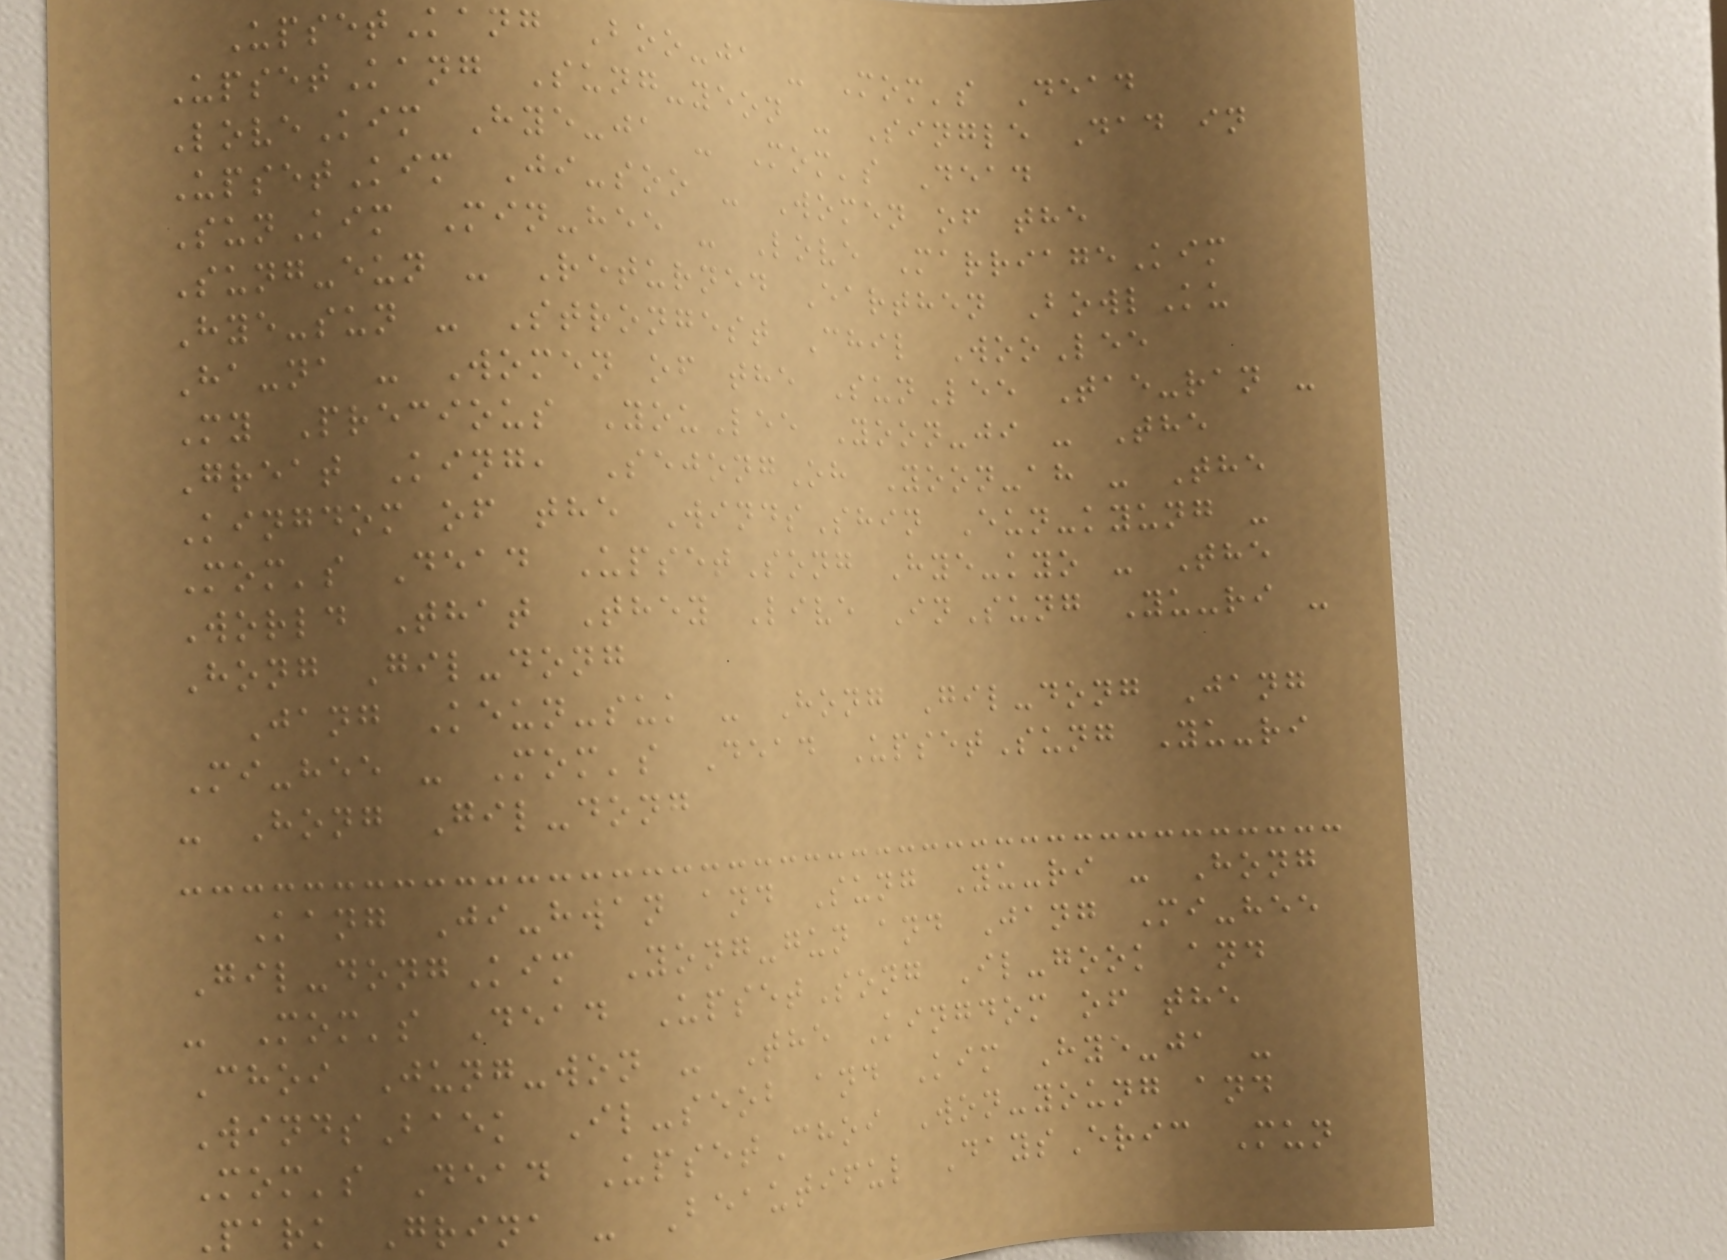UpsetKang Boo-ja - Mom's Dead
UpsetKang Sung-yeon - Single Dad in
LoveKim Hye-ja - Mom's Dead
UpsetKim Ji-soo - Women of the
SunKim Min-hee - Love MarriageKim
Sung-eun - Returned Earthen BowlKu
Hye-sun - Strongest Chil WooLee
Ha-na - Women of the SunLee Tae-ran -
My Precious YouLee Yoon-ji - The
Great King, SejongOh Yoon-ah - The
Kingdom of the WindsShin Eun-kyung -
Mom's Dead UpsetSong Hye-kyo - The
World That They Live InSung Yu-ri -
Hong Gil-dong
Jang Keun-suk - Hong Gil-dong Jang
Mi-hee - Mom's Dead UpsetSung Yu-ri
- Hong Gil-dong
Kang Ji-hwan and Sung Yu-ri - Hong
Gil-dongKim Yong-gun and Jang Mi-hee
- Mom's Dead UpsetSong Il-gook and
Choi Jung-won - The Kingdom of the
WindsBaek Il-seob and Kim Hye-ja -
Mom's Dead UpsetChoi Won-young and
Park Grina - Beautiful DaysEric Mun
